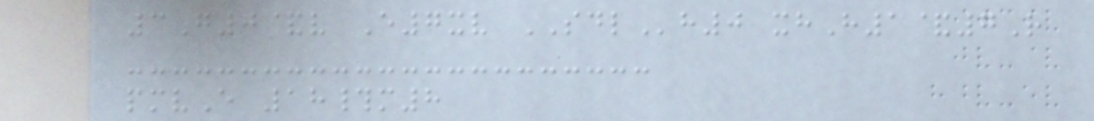3G0&v E7xv SDLh0 xhH1&7R
pmvE 18#m8
